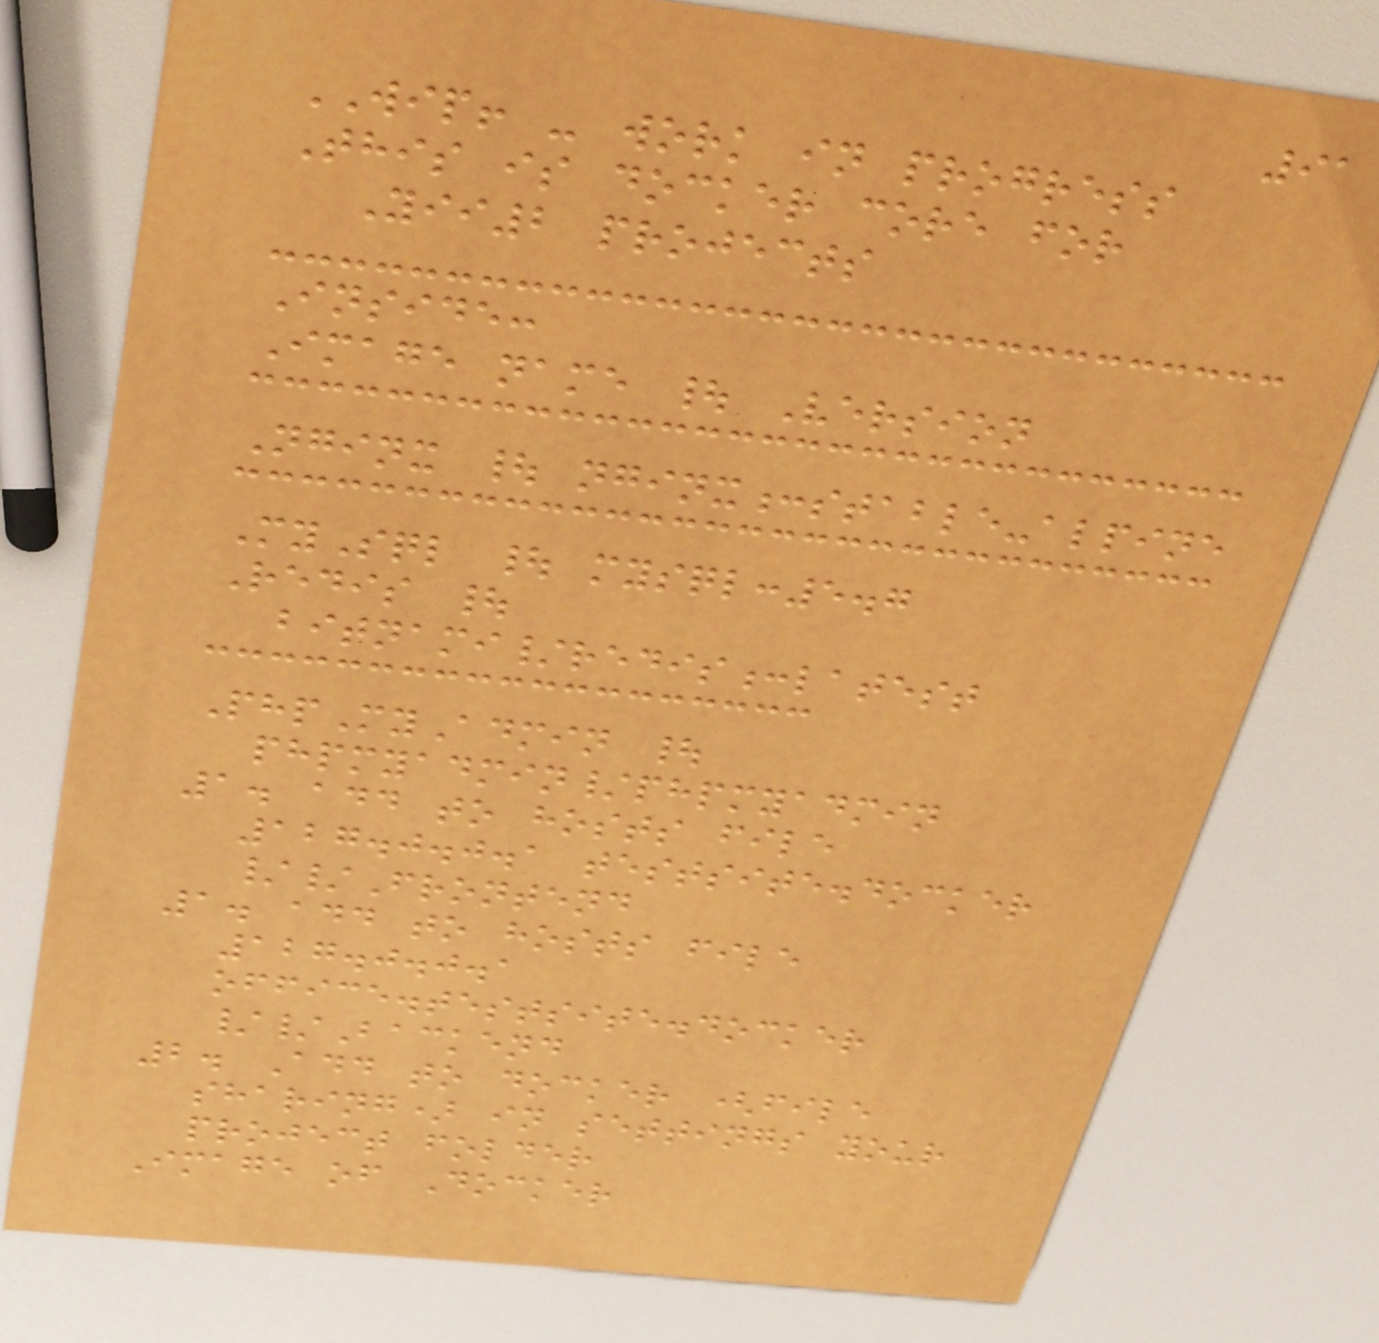91
WIP! - work in progress
This is docker core for
Yii2 projects
Inside:
Image name | Version
Nginx | nginx:stable-alpine
MySql | mysql:5.7
Redis |
bitnami/redis:latest
PhpMyAdmin |
phpmyadmin/phpmyadmin
1. add to hosts file
127.0.0.1 testsite.docker
//Frontend
1. add to hosts file
127.0.0.1
office.testsite.docker
//Backend
2. Add to docker (file
sharing) in settings your
project folder
Image of Docker
